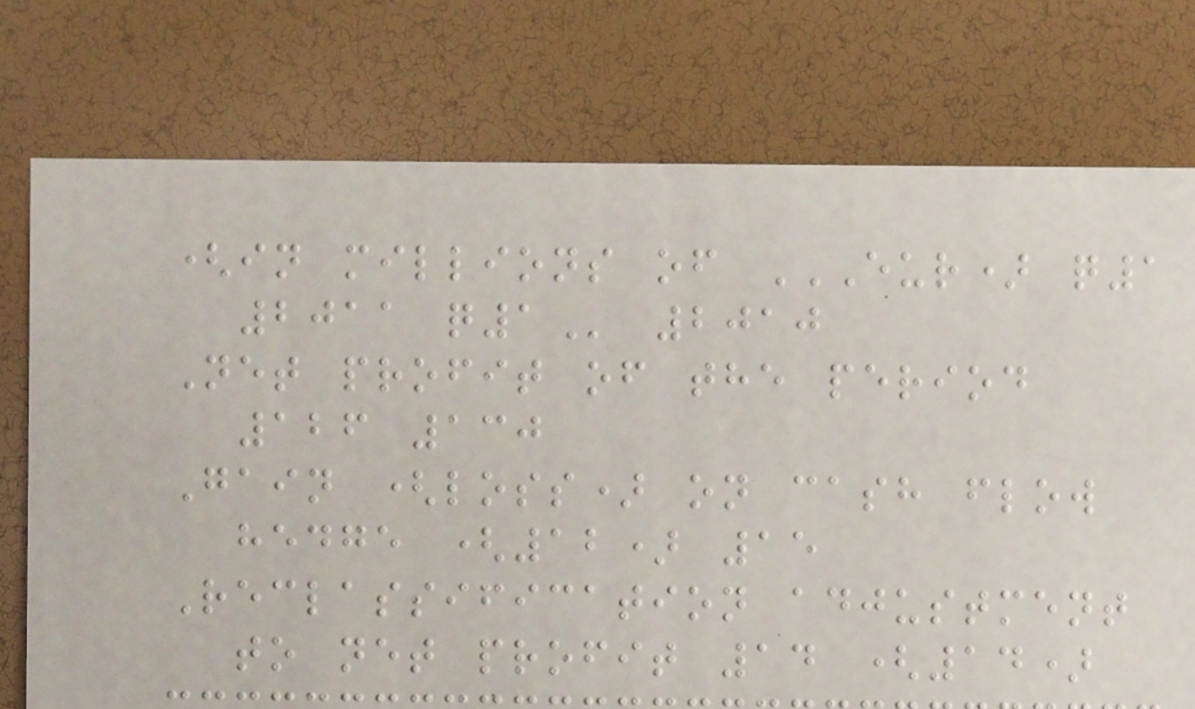(in millions of EUR) Q1
2011 Q1 2010
Net profit of the period
126 130
Gain (loss) on cash flow
hedge (12) 15
Reclassification adjustment
to net profit 14 (14)
